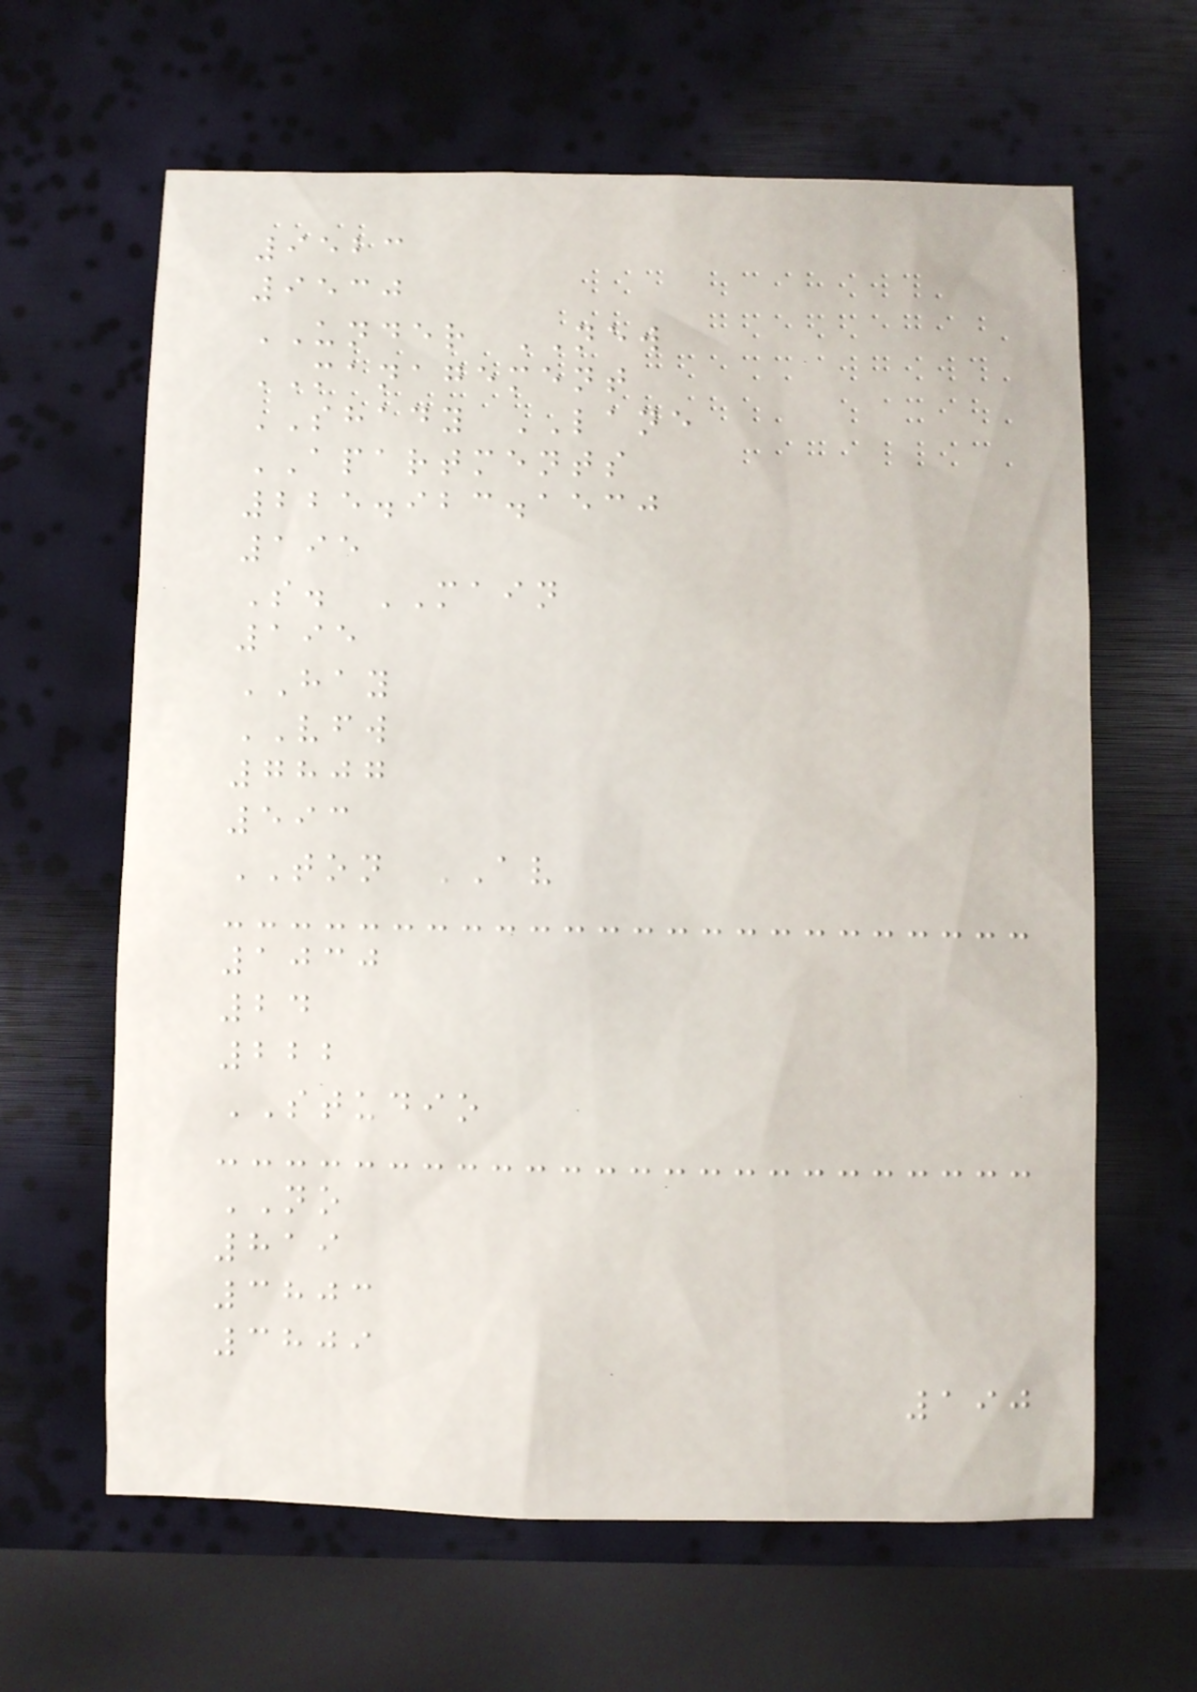9523
9530
UNDER NEW
MANAGEMENT
SHADY LANE
APARTMENTS
225.923.1530
195
S. MAIN
195
HAY
VFW
7807
593
TON AV
1030
24
222
STUDIO
NO
819
3803
3809
190
